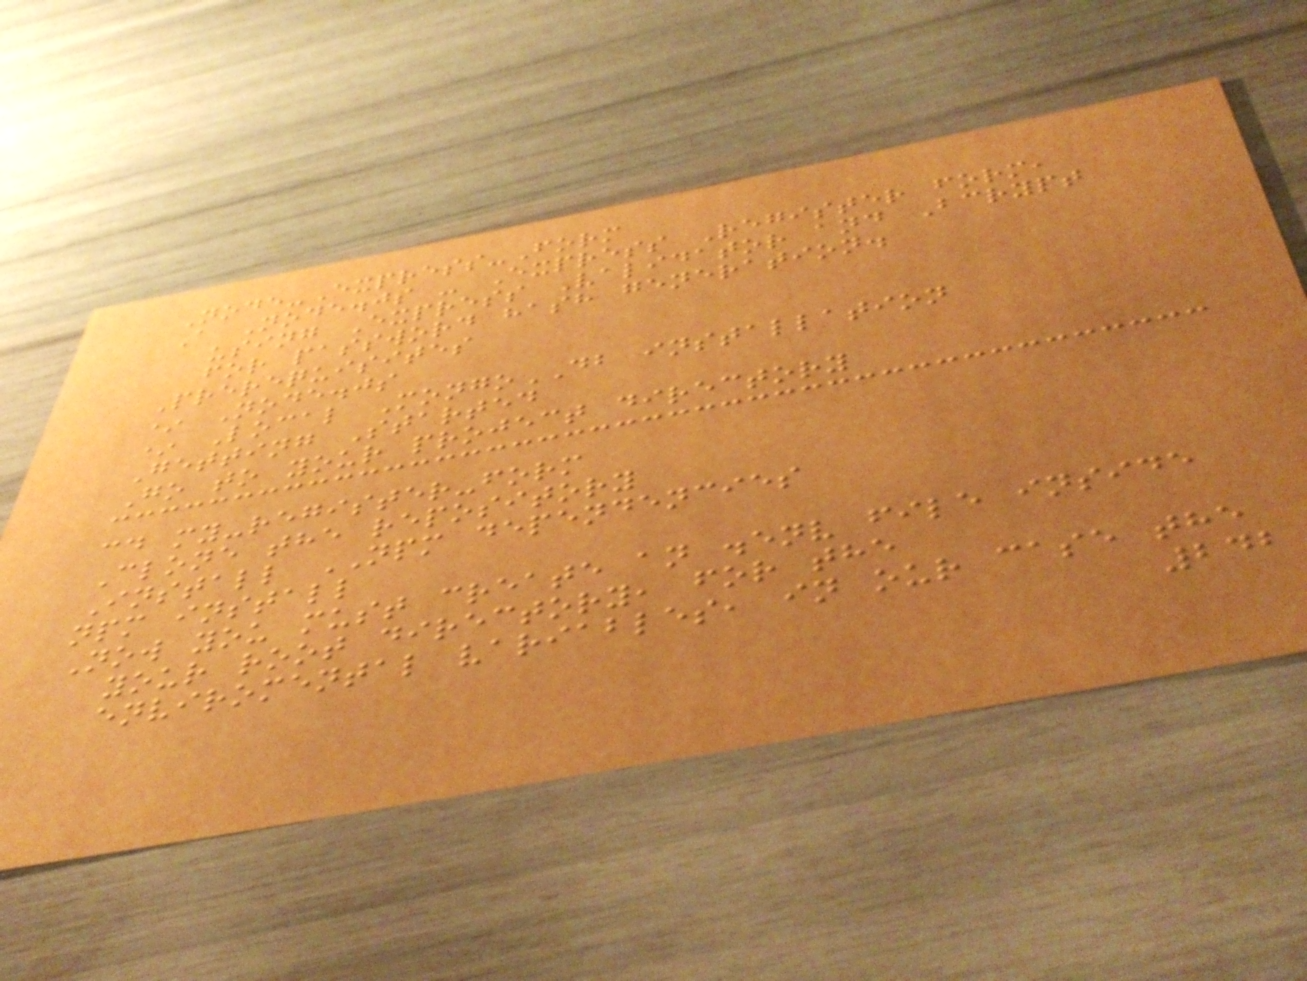Node-Express-Form
A Node.js - Express Register form,
using Express Validator and Bcrypt
for password hash generation.
Prerequisites
* Node.js
* Local MongoDB installation
Getting Started
Go to your project directory
cd my-register-form
Clone the repository
Install NPM dependencies
npm install
Now you must create an .env file inside
your root directory, for the
enviromental variables, in our case the
242
